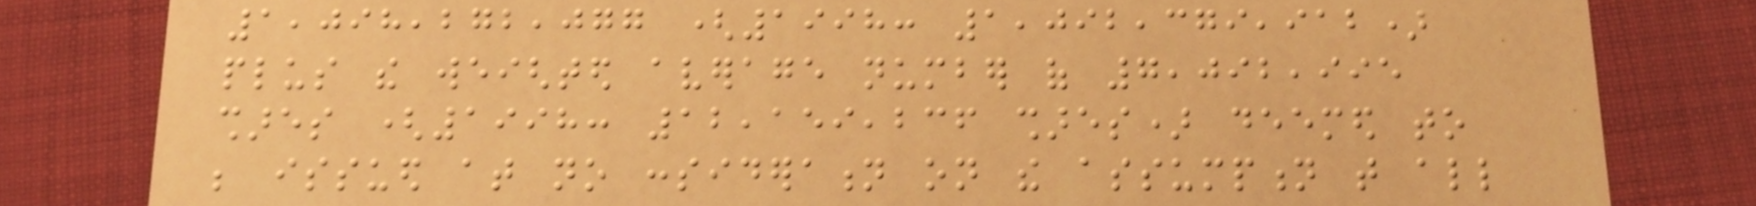1,098,272,077 (1998: 1,092,379,912)
plus the weighted average number of 7,092,995
shares (1998: 12,159,236 shares) deemed to
be issued at no consideration on the assumption that all
